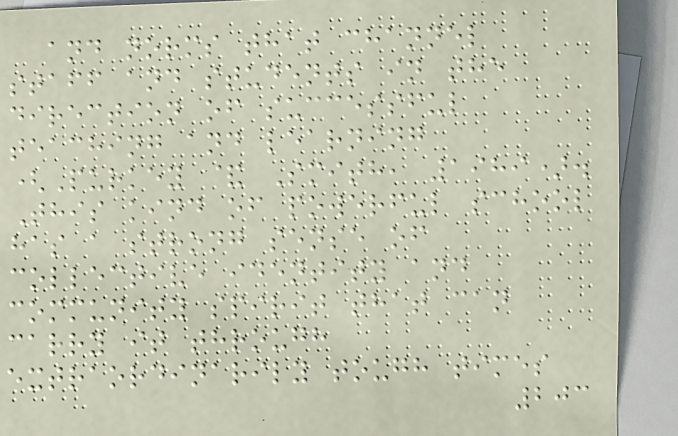and norms that channel
staff and students in the
direction of successful
teaching and learning
(Purkey & Smith, 1989).
This kind of powerful school
has a strong sense of
collective identity and
community spirit that can
carry it through
extraordinarily tough times
203
